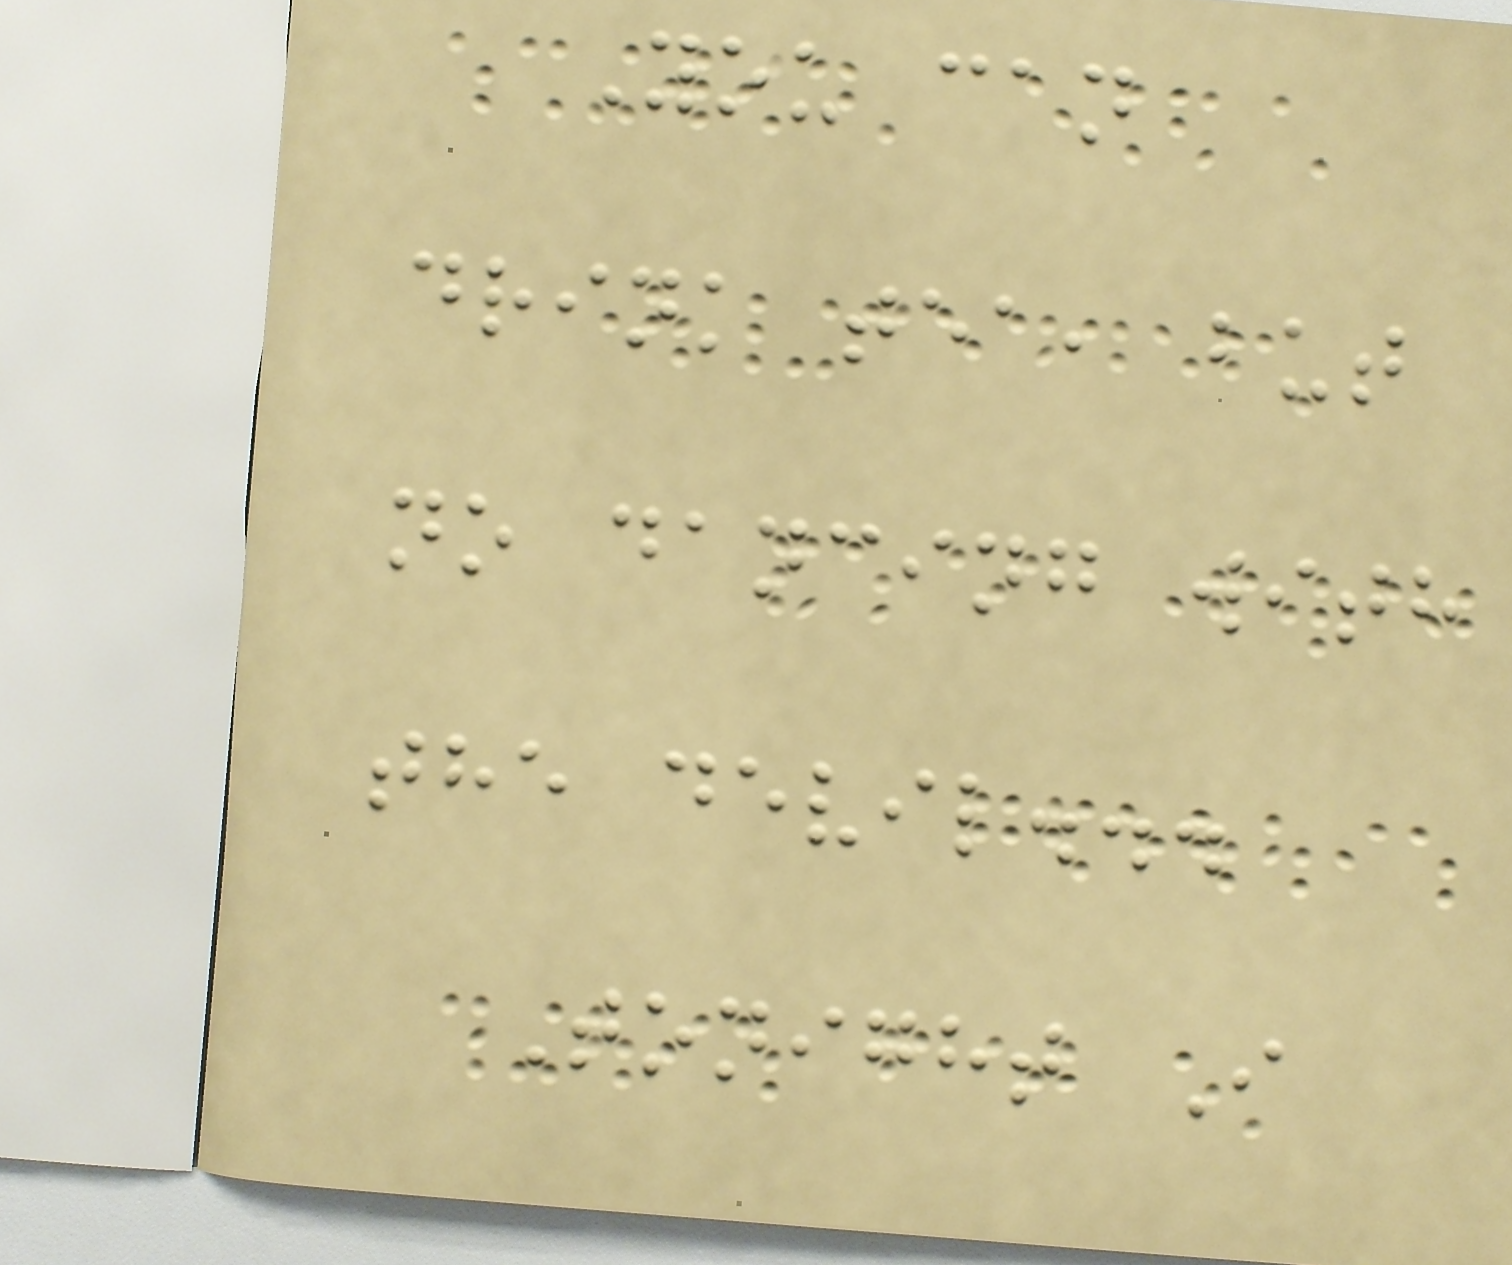You can
drink tea, but
no dancing with
the devil...
Tonight I
